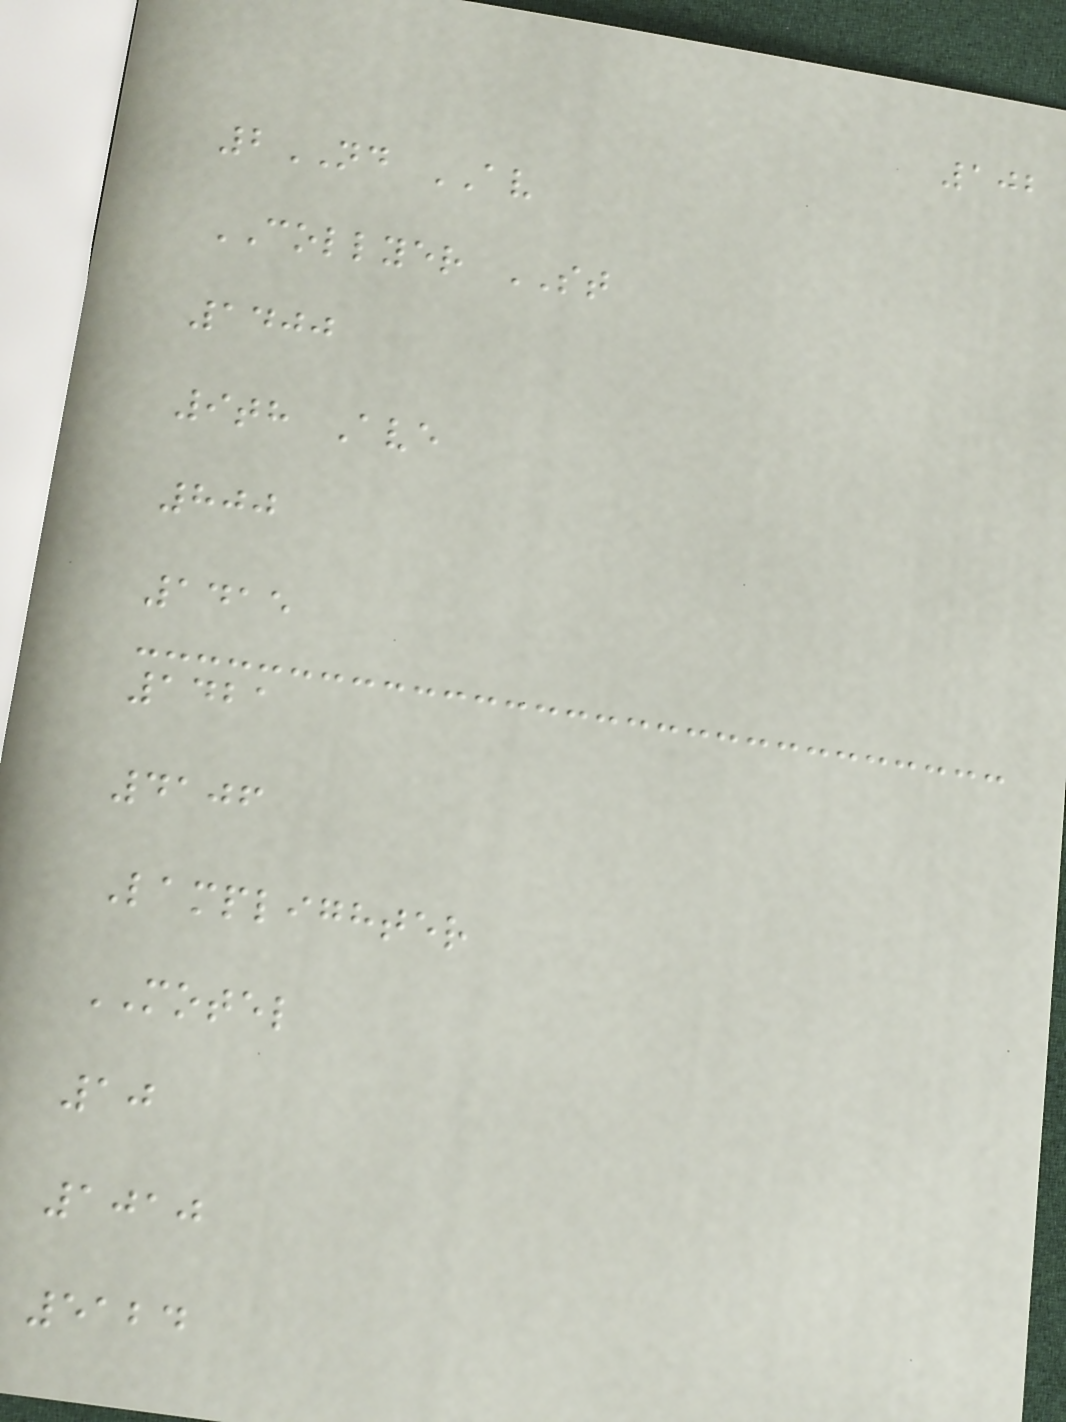102
2ND AV
COLLYER ST
1400
9th Ave
800
1415
1421
4106
Lamplighter
MOTEL
10
1010
5124
